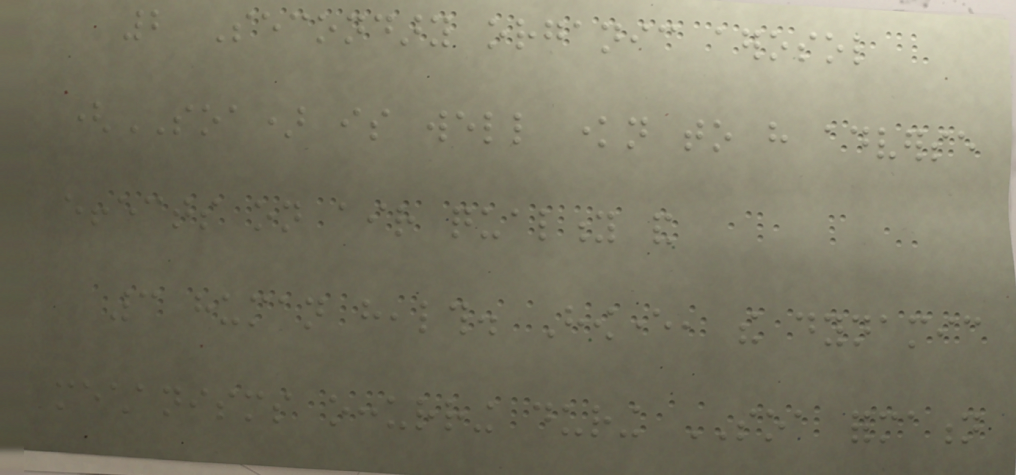2 Secondary organic aerosol
(SOA) is well known to have adverse
effects on air quality and
3 human health. However, the dynamic
mechanisms occurring during SOA formation
